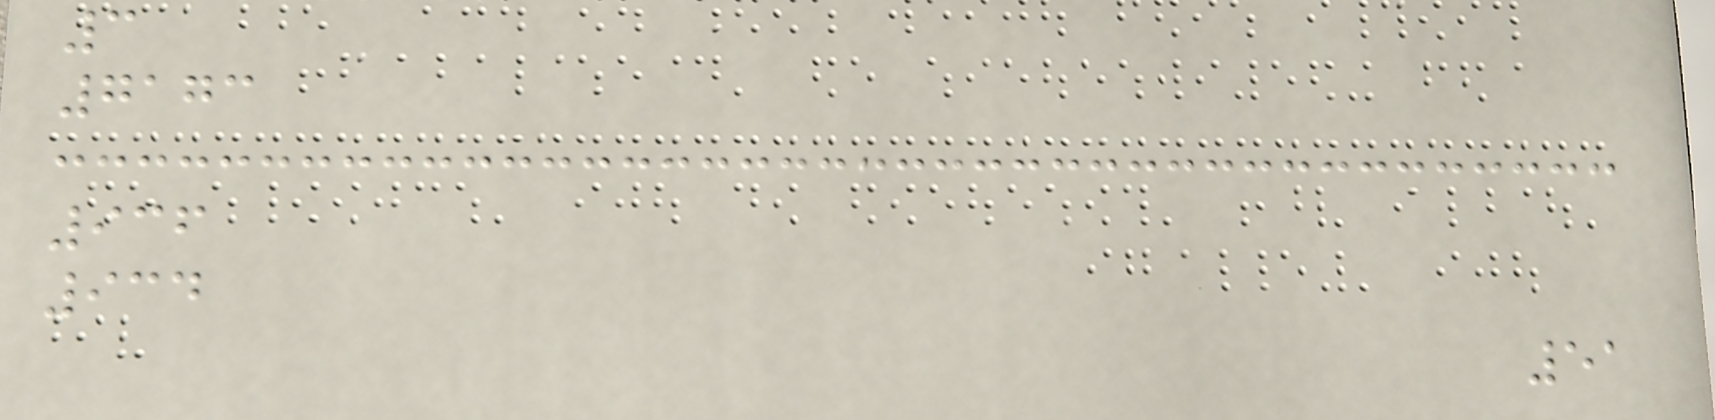3
7173
936
934
51
